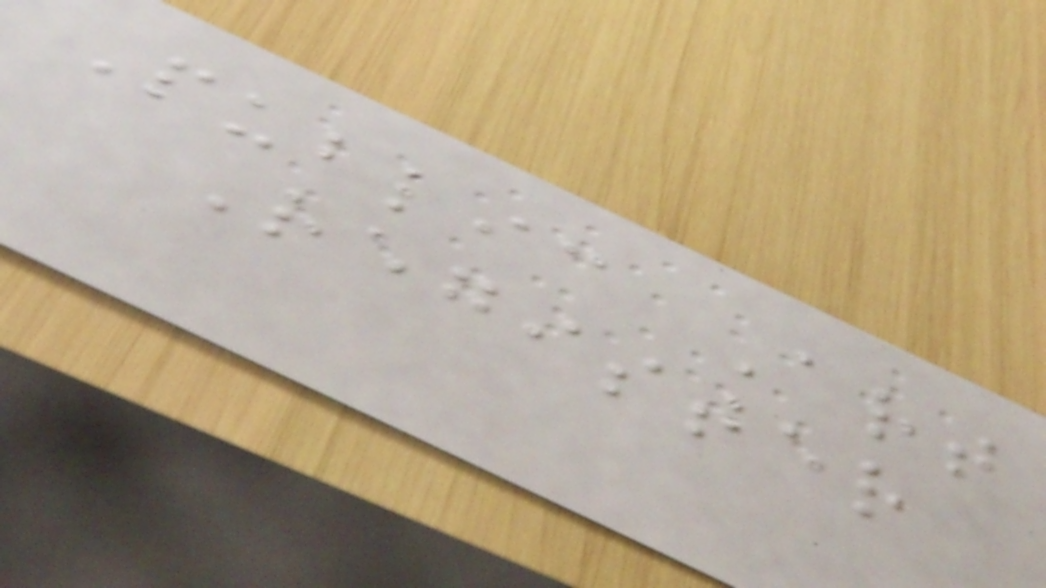Public Art
Register
